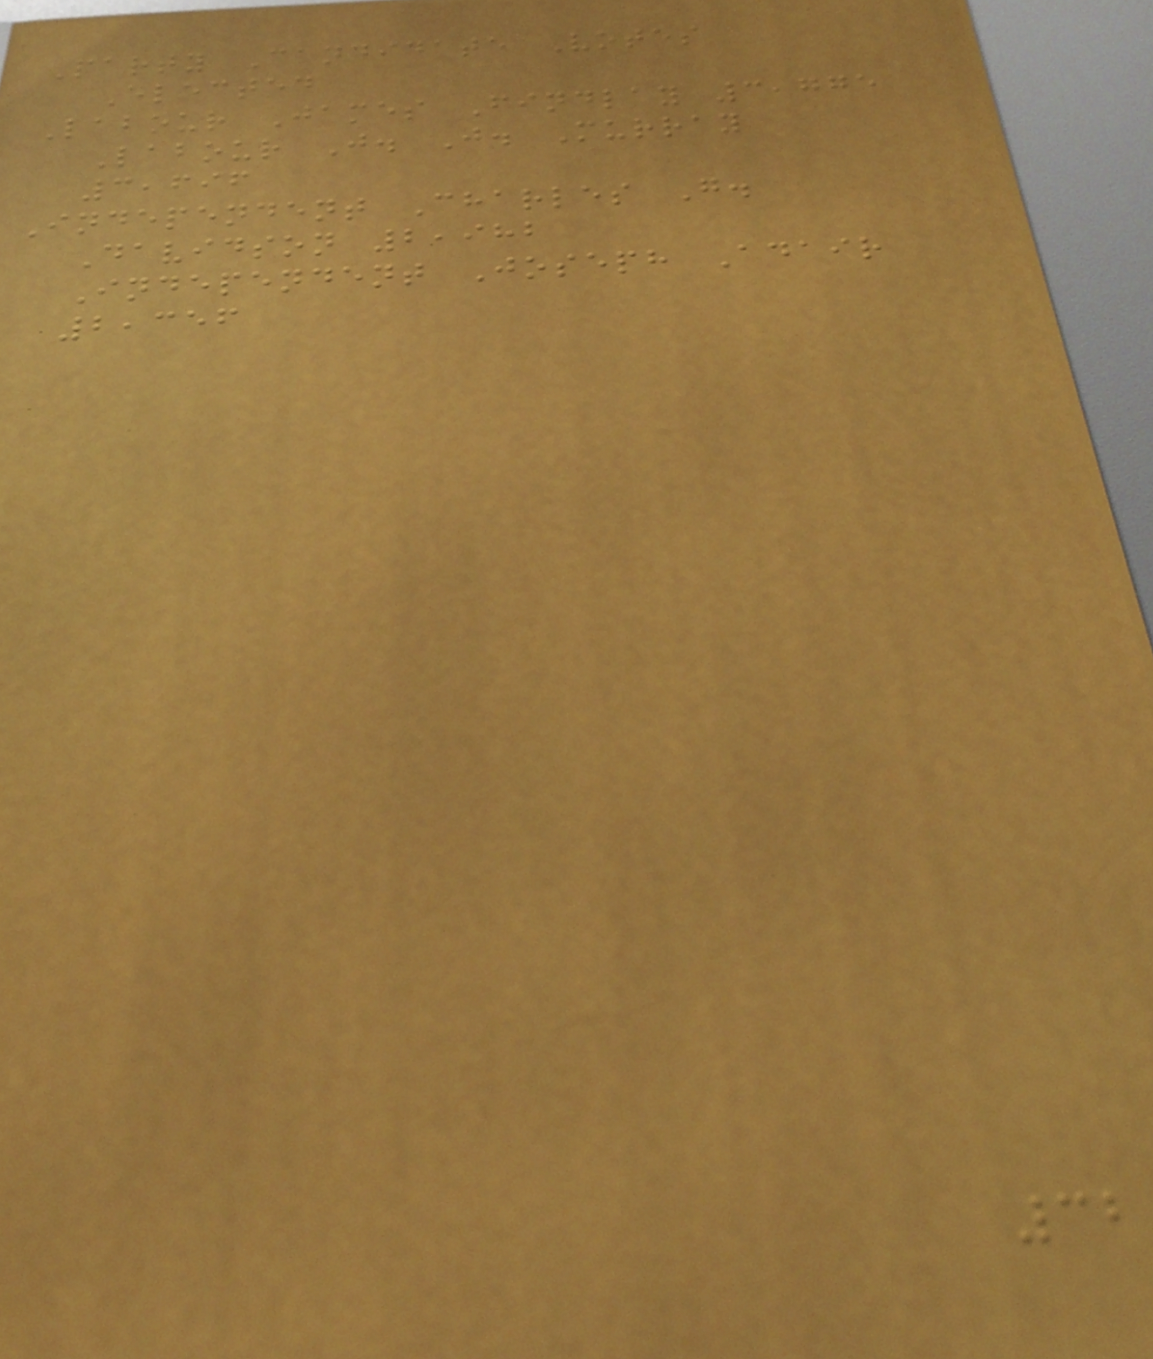Party Candidate Votes
Elected
Labour James Findlay 3,775
Labour J. J. Murray
3,696
Independent Charles G.
Davidson 2,982
Independent Joseph Adair
2,356
32
